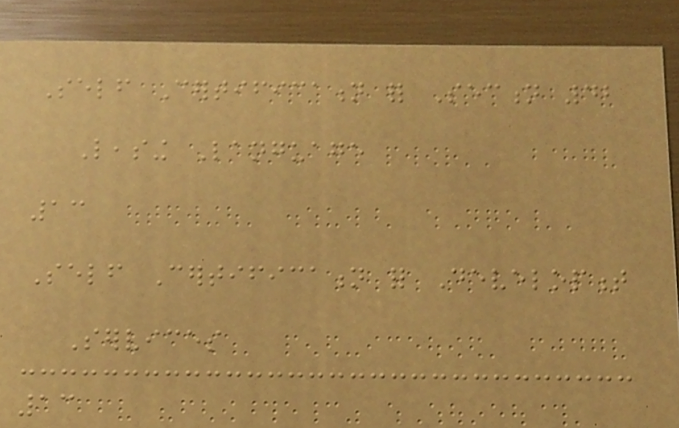Self Certification for Section 42
Leasing Language
13
Self Certification for Development
Services
13
